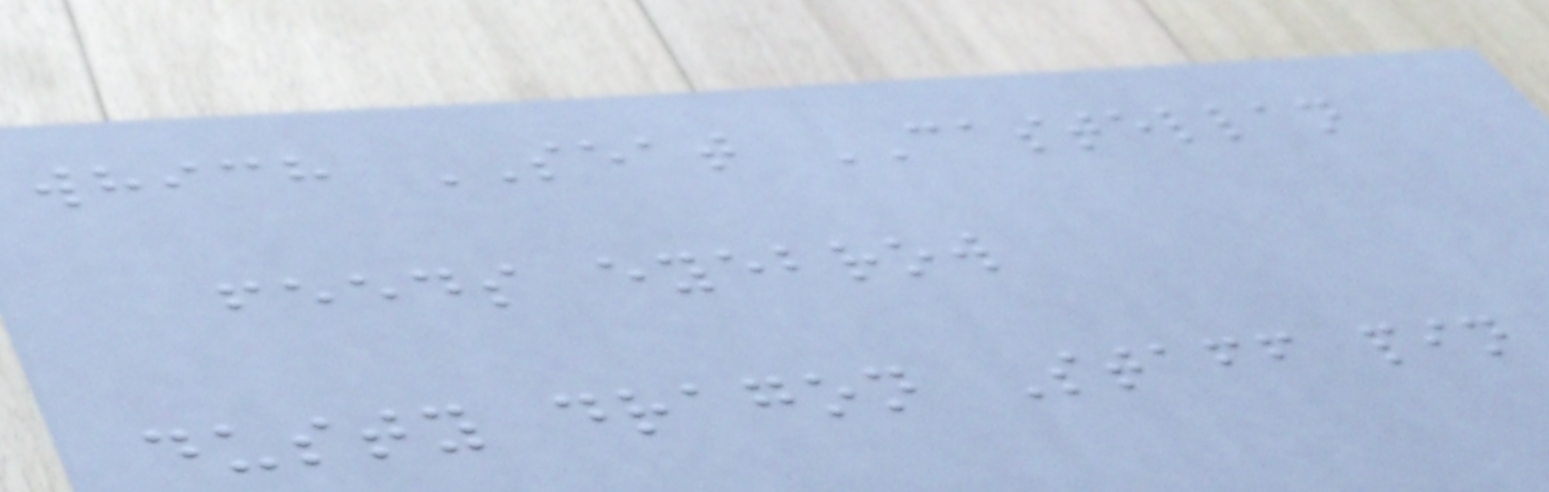which SEAT CASTELLAN
feeds eyebrow
dusty dragon Staff pin
